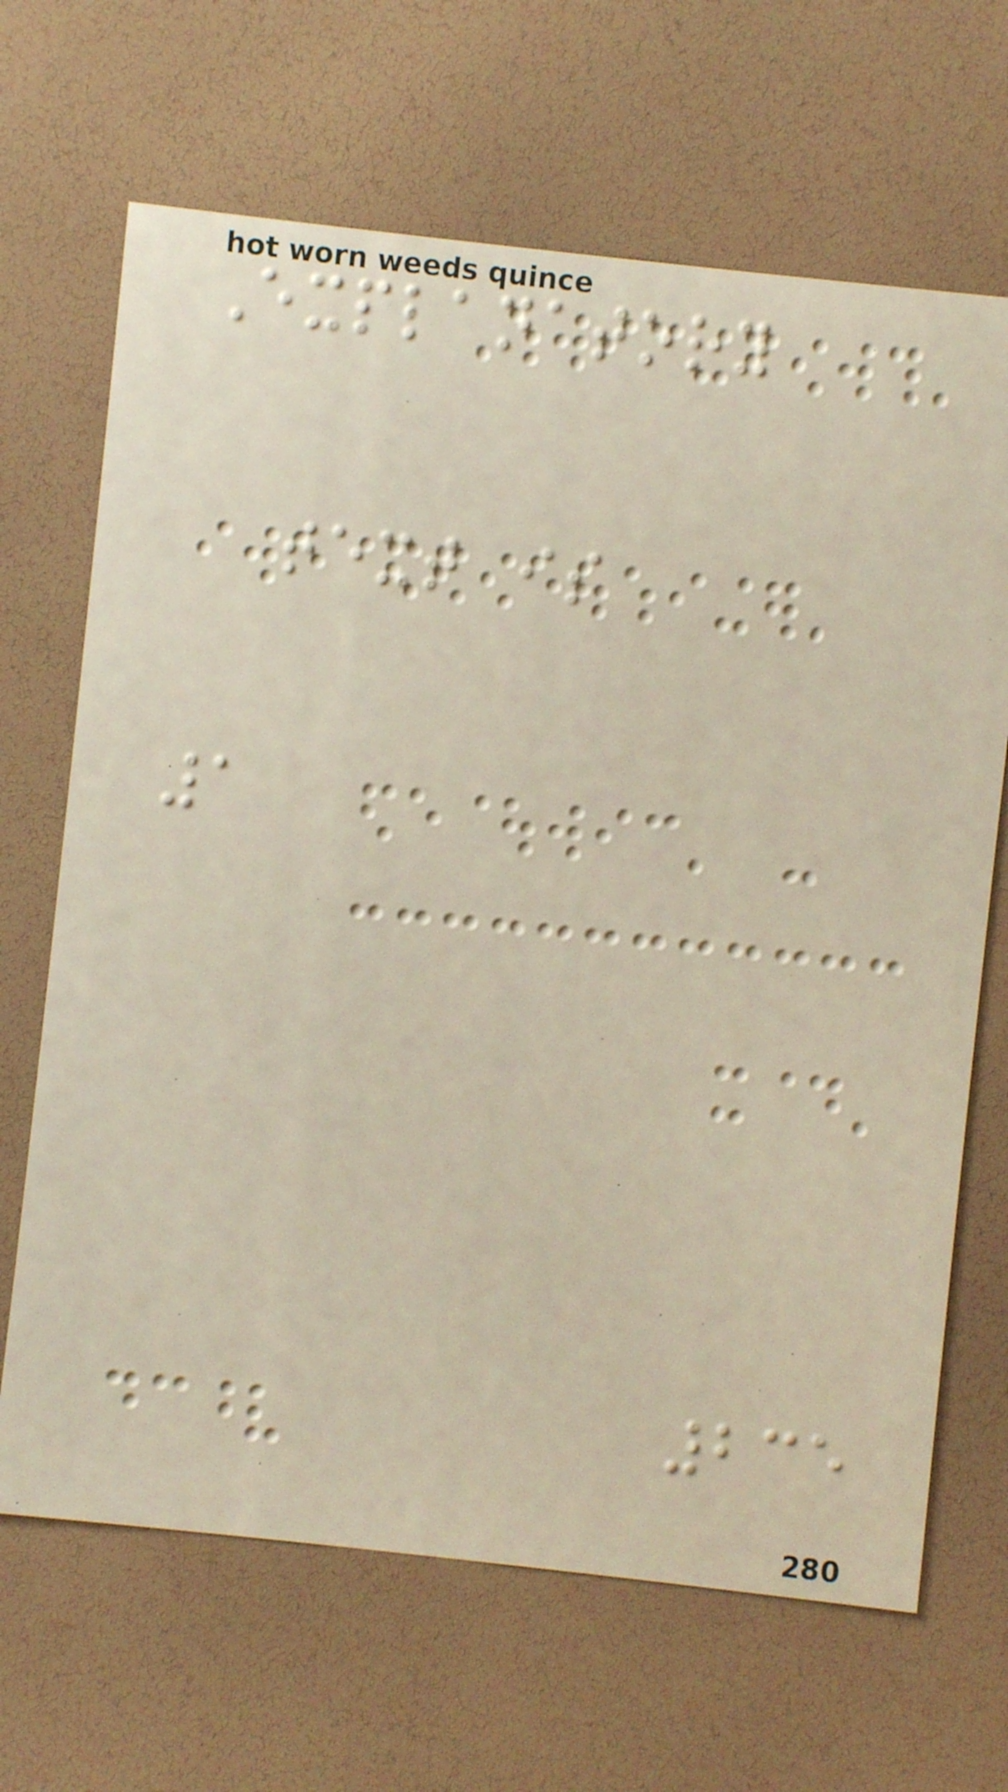Explanatory
text is
1
235
